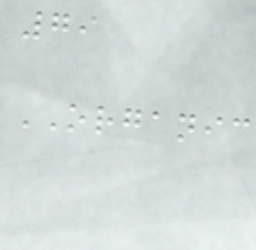79
ORGANIC
